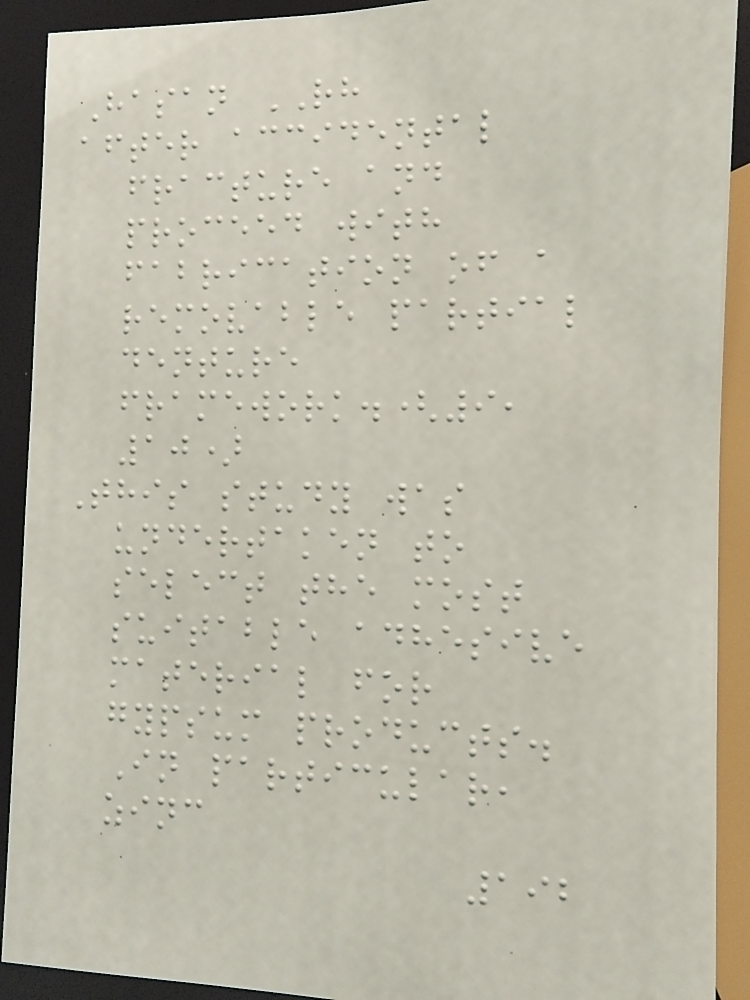Hasan RH
after accidental
fracture and
proceed with
fabrication of a
removable partial
denture
framework.(9,
10)
This study was
undertaken to
select the most
suitable adhesive
material for
gypsum products.
In particular,
zinc
192
